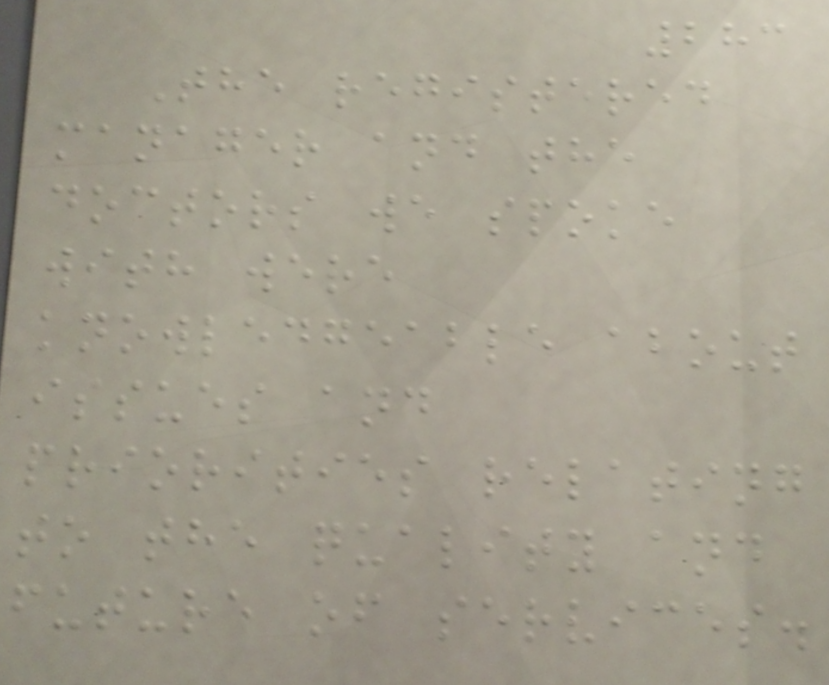283
The registered
manager and the
doctors we spoke
with were
knowledgeable about
issues and
priorities relating
to the quality and
future of services.
